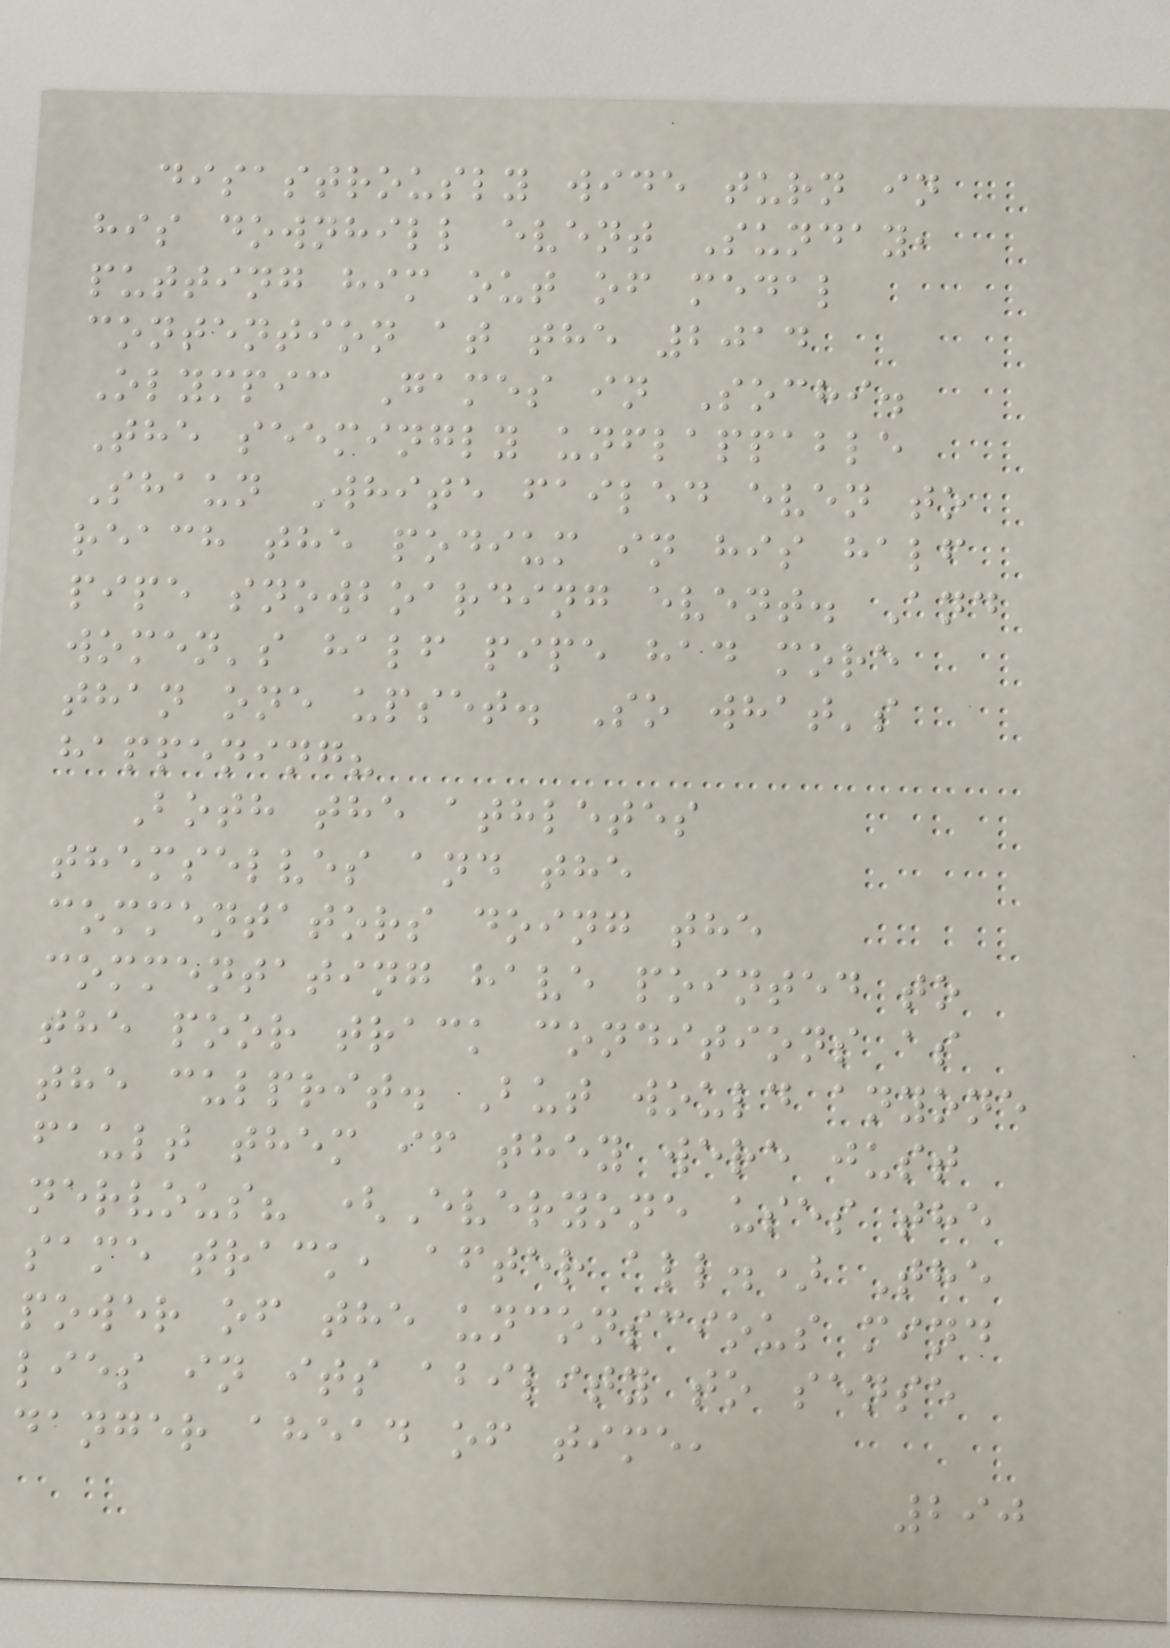disastrously wide turn in
his downhill event Sunday,
putting him out of medal
contention at the 2014
Olympic Games in Sochi.
The seemingly unflappable
Shaun White failed even to
reach the podium in his half
pipe snowboarding event. And
women's half pipe had more
than one upset. So what's
happening?
Both the athletes
themselves and the
commentators doing the
commentating have pointed to
the poor track conditions as
the culprit. But would anyone
fault them if they were just
nervous? (Everyone uses the
same track, after all.) The
power of the unconscious mind
lies in its ability to sense
danger ahead of time,
290
